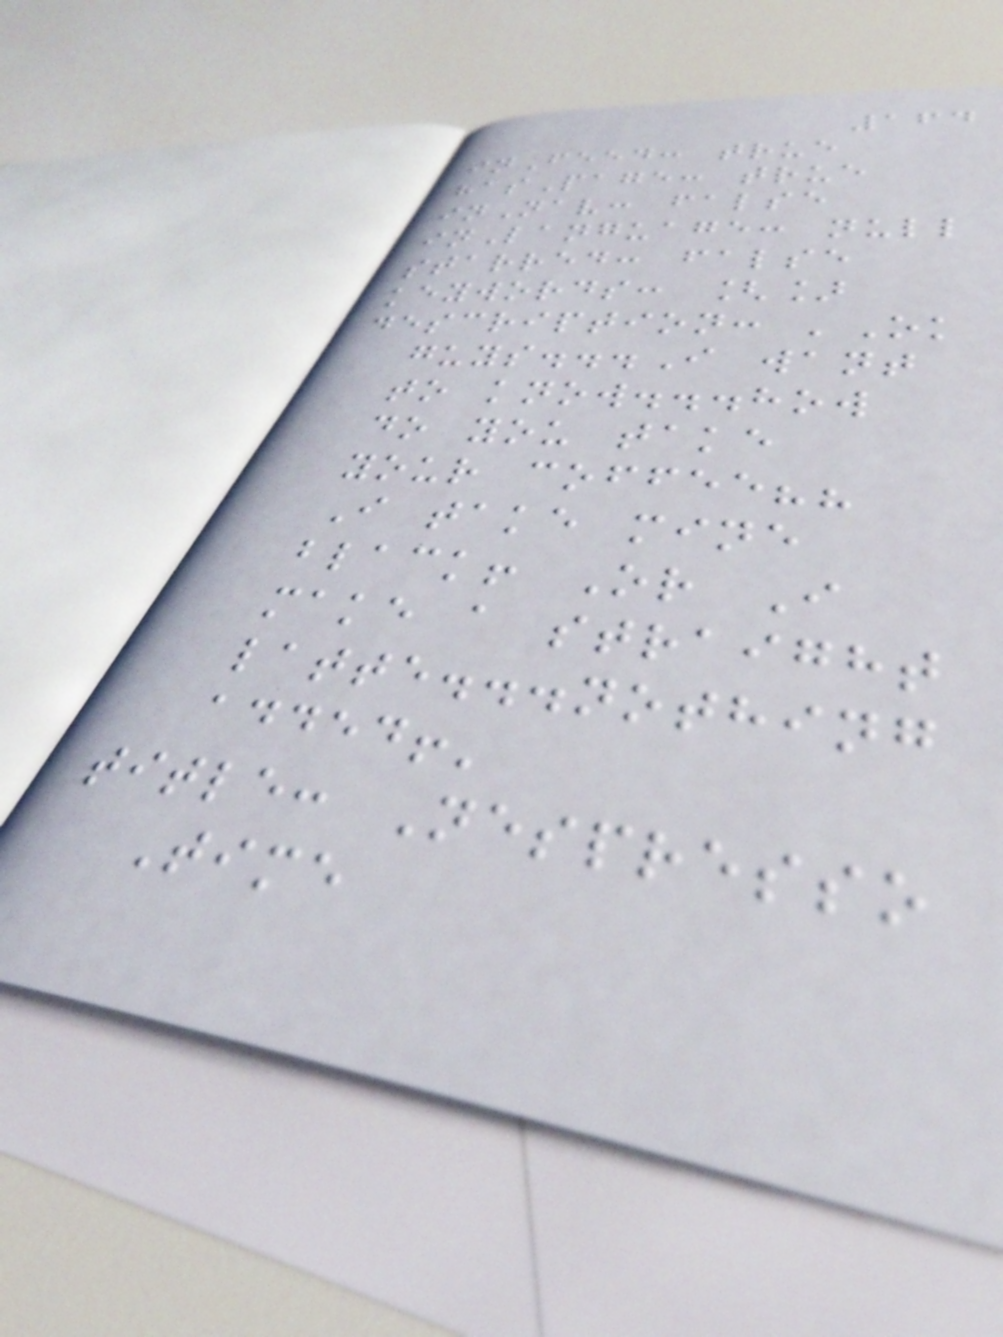164
inFeed: true
hasPage: true
inNav: false
inLanguage: null
starred: false
keywords: []
description: 'Ok
guys...I want
to know...how
do you take
your coffee??
I take mine
black! Or I
make a straight
latte...nothing
added!'
title: Nespresso
Time
